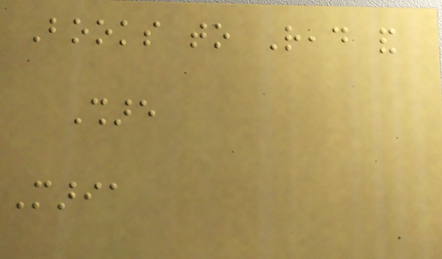Books to Read and
Share
Maria
